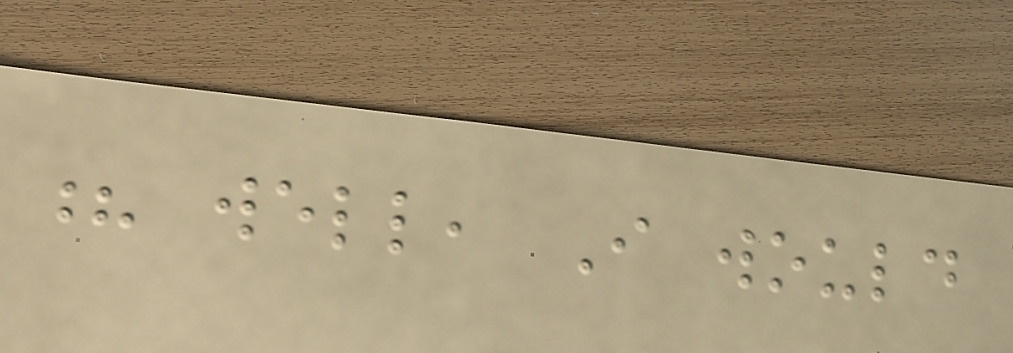? well, I would
